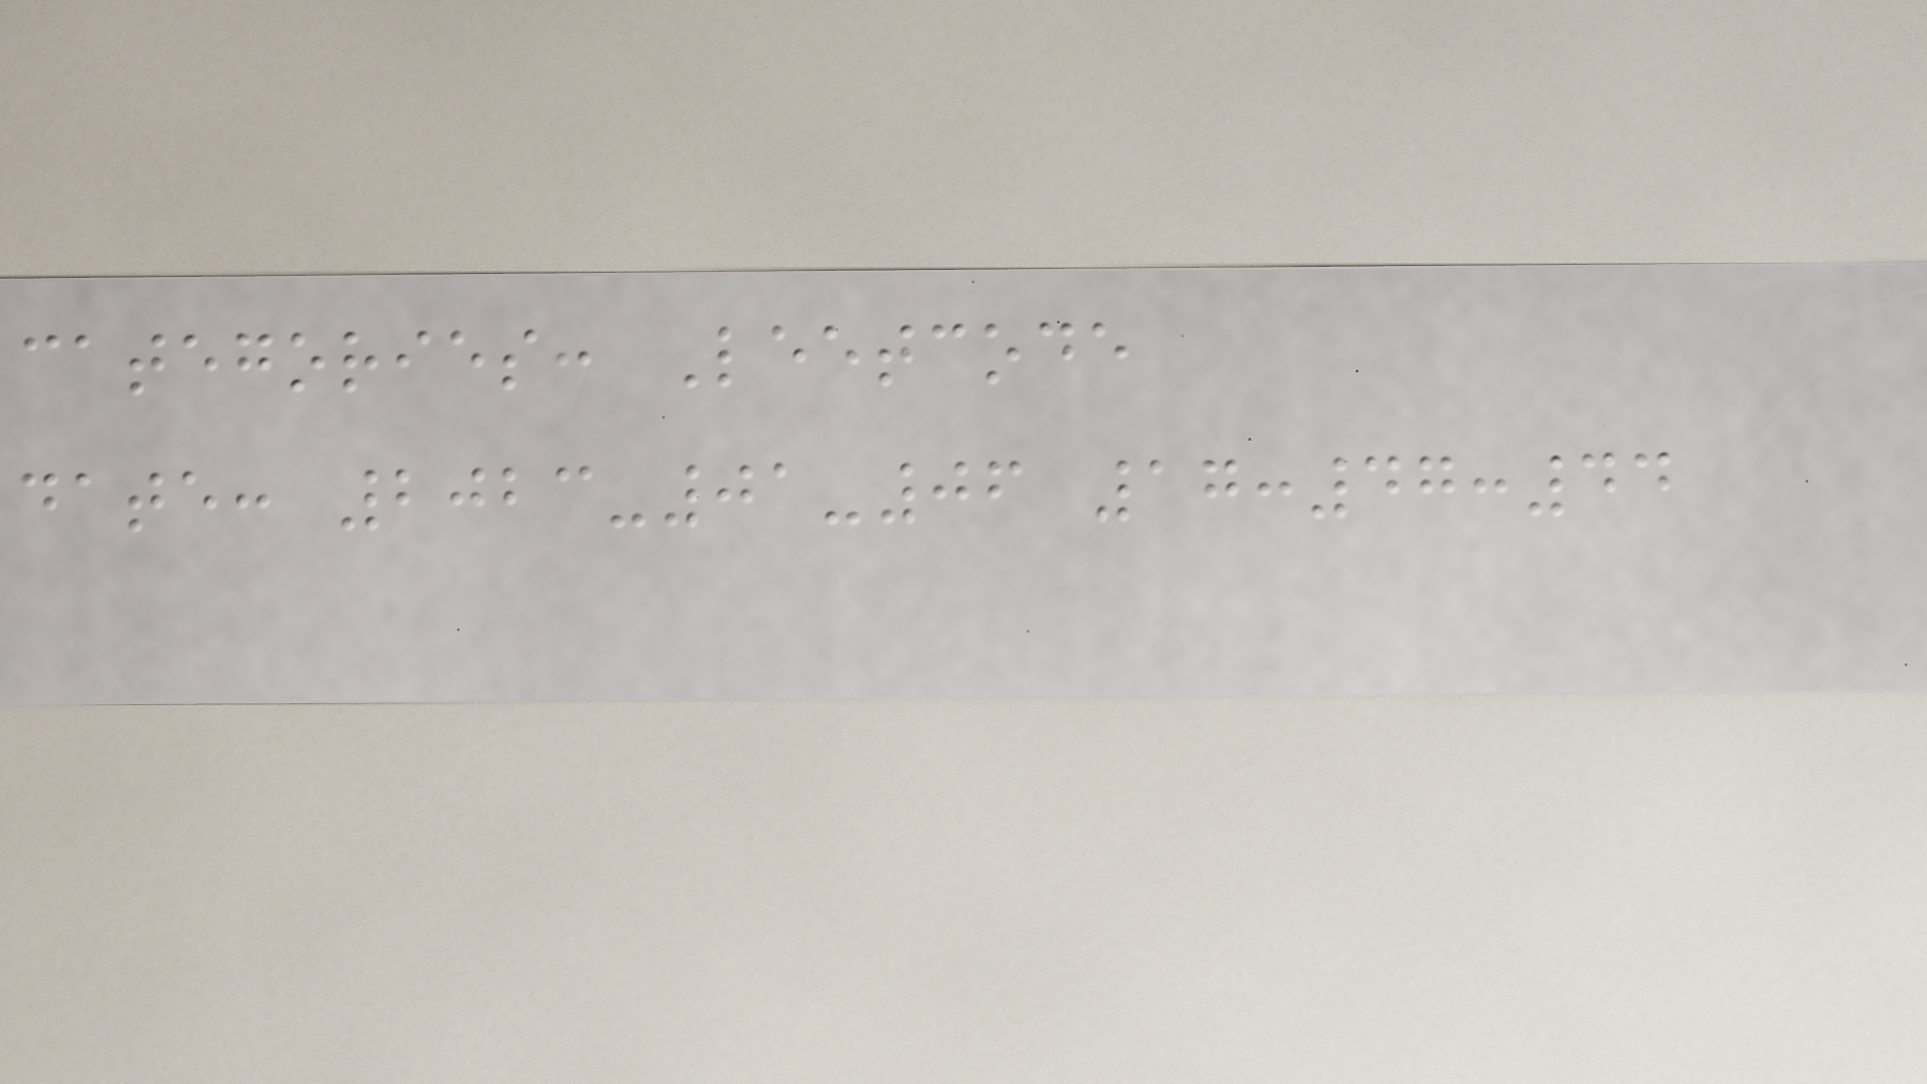categories: Leetcode
date: 2023-01-06 17:47:44
